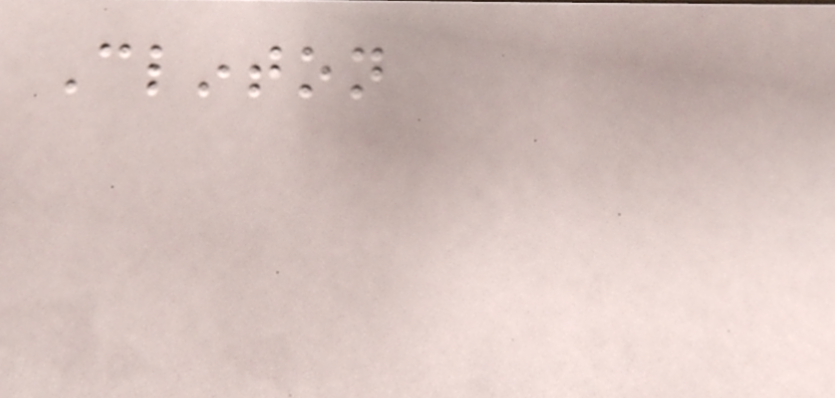Clinton
